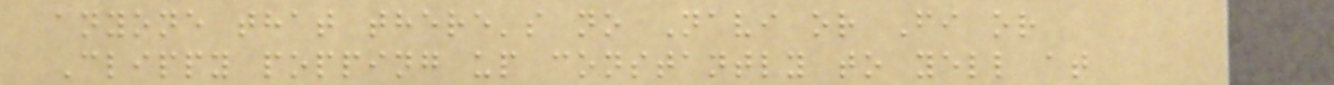anyone that there's no Navi or Fi or
Clippy popping up constantly to yell at
